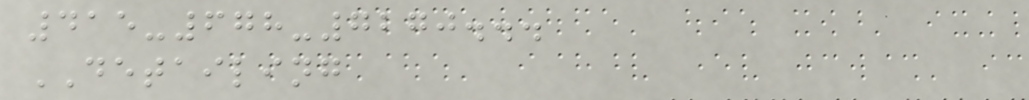415-678-7270...
DETAILING
